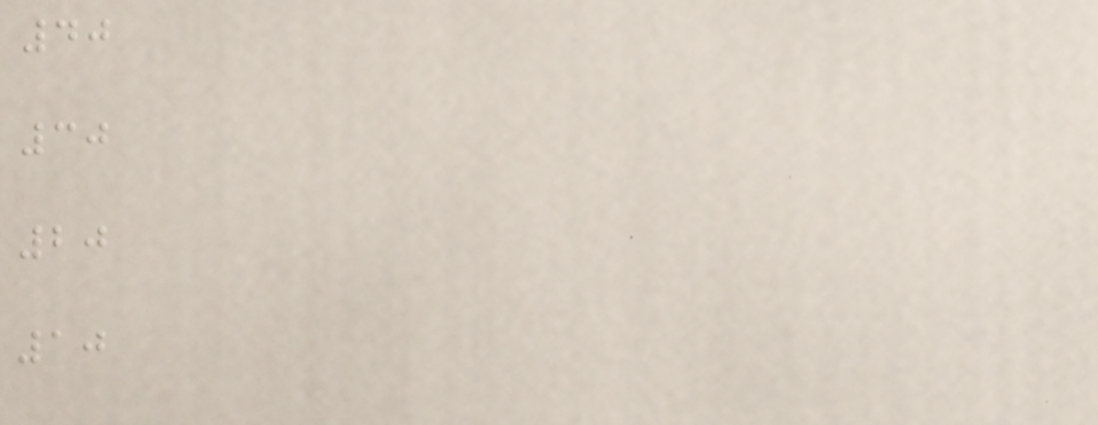40
30
20
10
